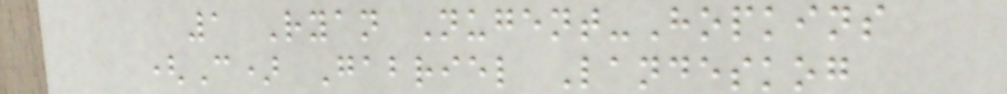1 Ryan Nugent-Hopkins
(C) Gabriel Landeskog
